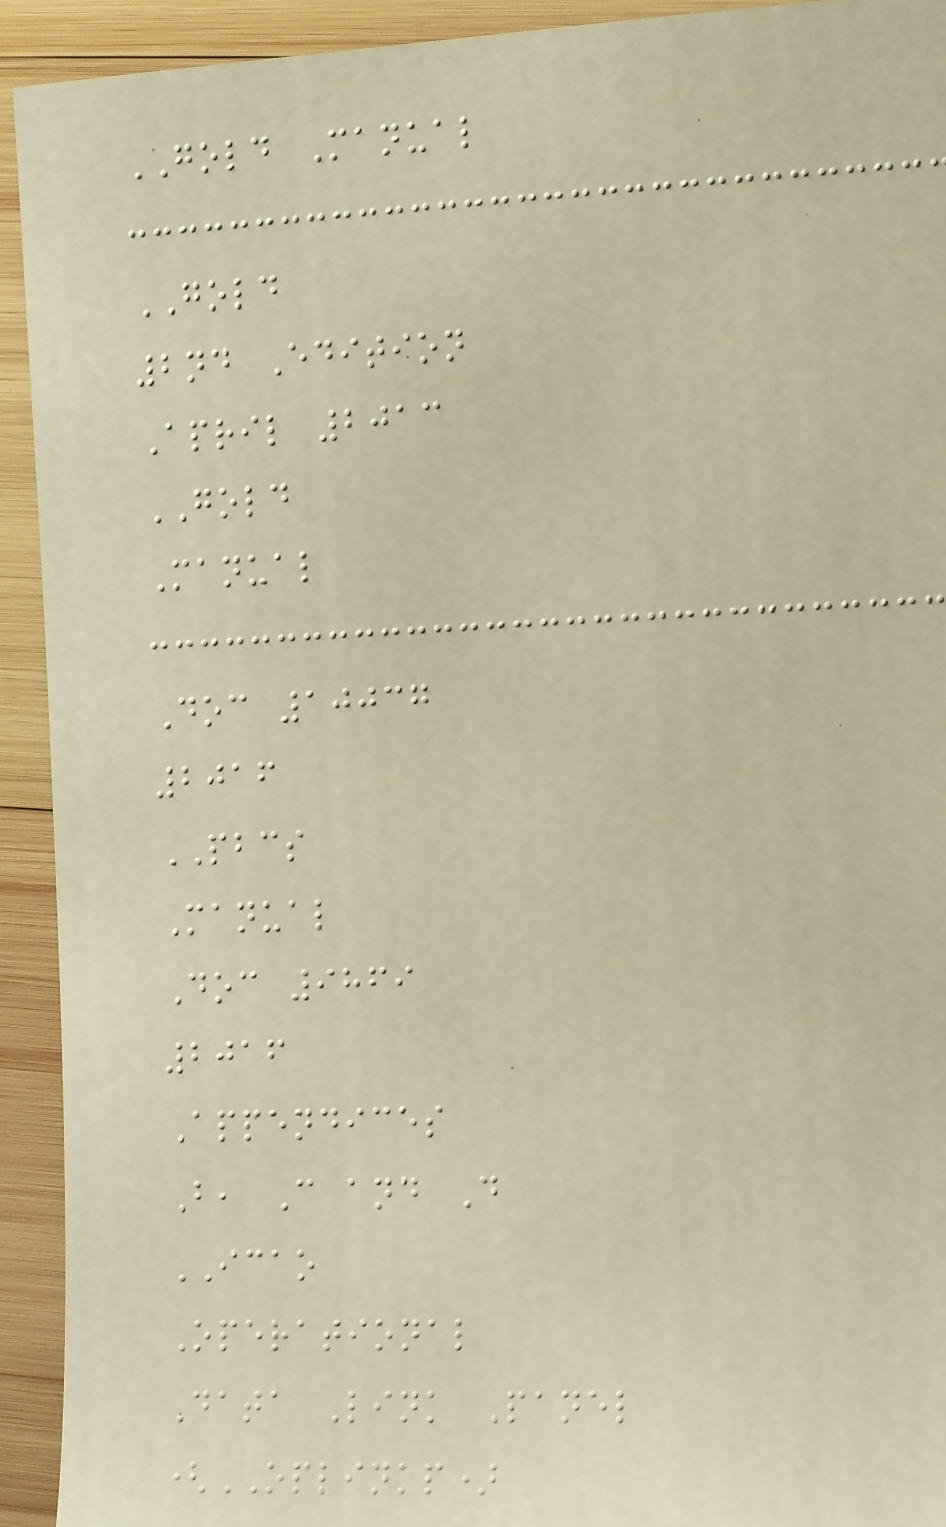GOLD Manual
GOLD
2nd Edition
April 2013
GOLD
Manual
Doc 10037
2016
PBCS
Manual
Doc 9869
2016
Appendices
B, C and D
ICAO
Operational
Data Link Panel
(OPLINKP)
